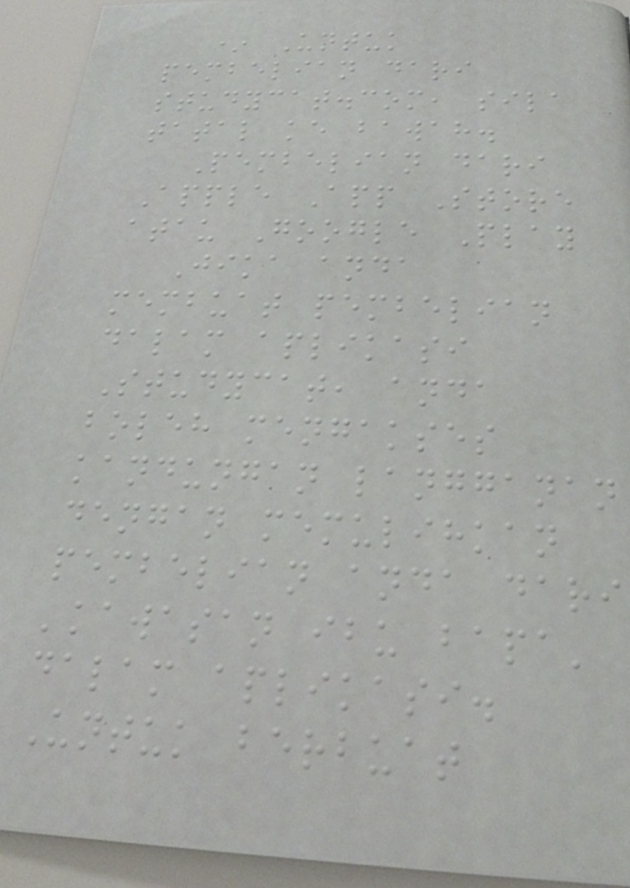* Untuk
pembelian dari
studycat.com, sila
tatal ke bawah.
Pembelian dari
Apple App Store
atau Google Play
Jika anda
membuat pembelian
dalam aplikasi
Studycat, anda
boleh mengakses
kandungan langganan
dengan memulihkan
pembelian anda dari
'kawasan ibu bapa'
dalam aplikasi.
Untuk berbuat
